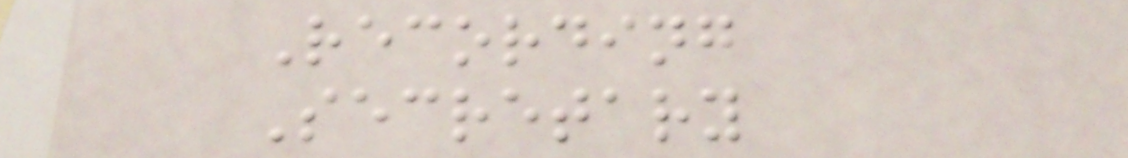Recording
Secretary
